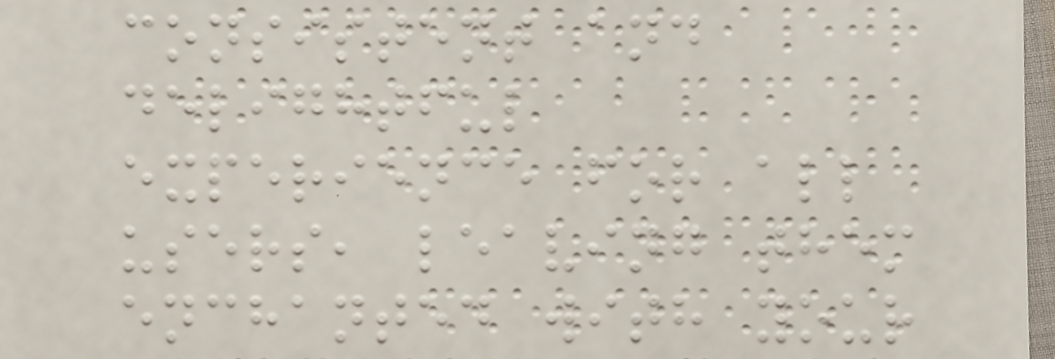consistent and
delightful
experience for all
users, leaving them
enchanted with your
